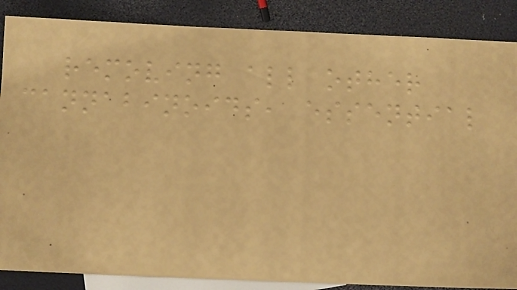removing all other
cannabinoids, essential
